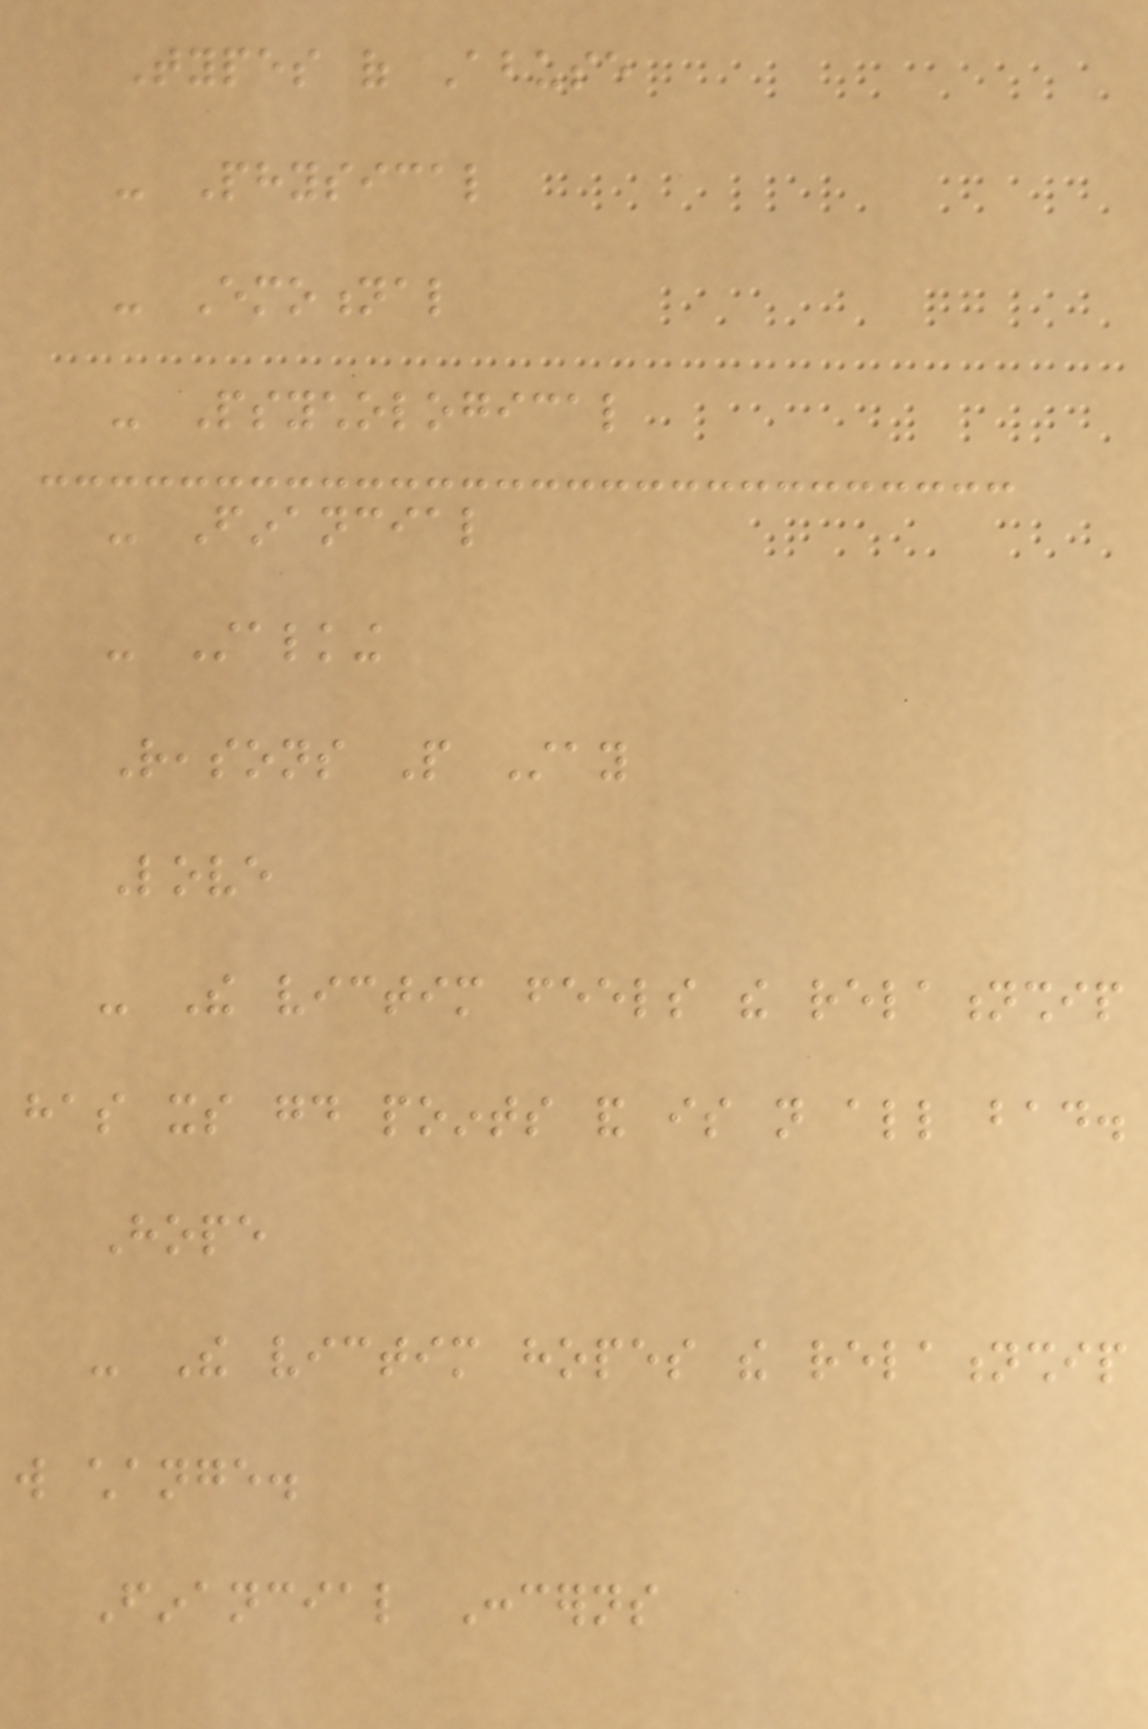Types of Abuse
- Physical
- Emotional
- Psychological
- Financial
- Stalking
Reasons People Stay
Love
- The victim feels the relationship
has its good points and is not all bad.
Hope
- The victim hopes the relationship
will change.
Financial Concerns
